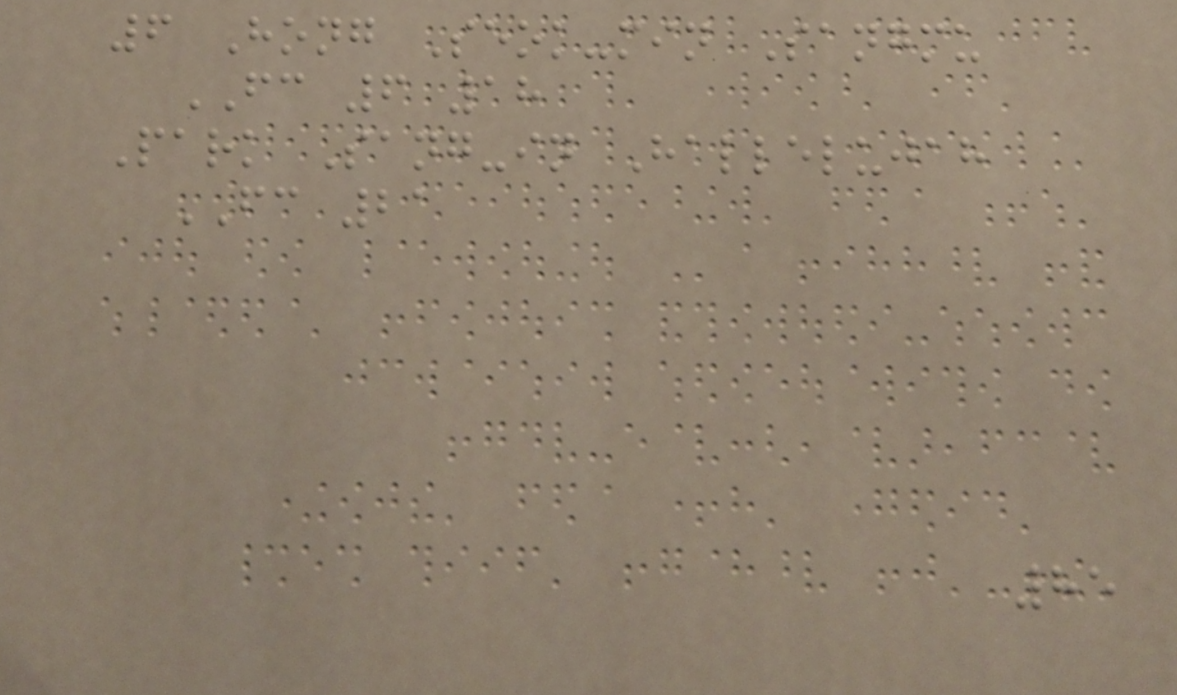6 Hong Seok-min Sangmu
FC 6 18
Park Sang-in Hallelujah
FC 21
85
